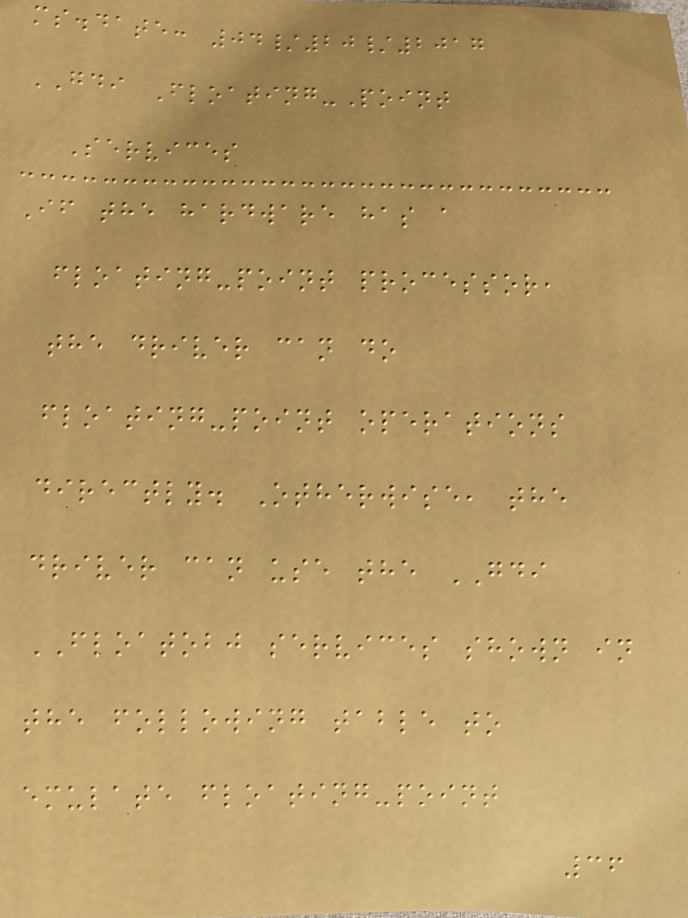ms.date: 04/20/2017
GDI Floating-Point
Services
If the hardware has a
floating-point processor,
the driver can do
floating-point operations
directly. Otherwise, the
driver can use the GDI
FLOATOBJ services shown in
the following table to
emulate floating-point
36
